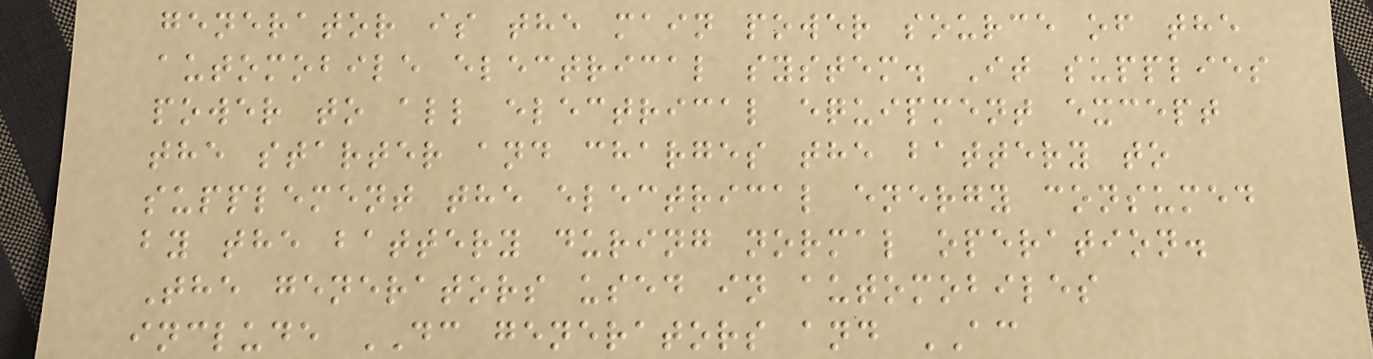generator is the main power source of the
automobile electrical system. It supplies
power to all electrical equipment except
the starter and charges the battery to
supplement the electrical energy consumed
by the battery during normal operation.
The generators used in automobiles
include DC generators and AC
